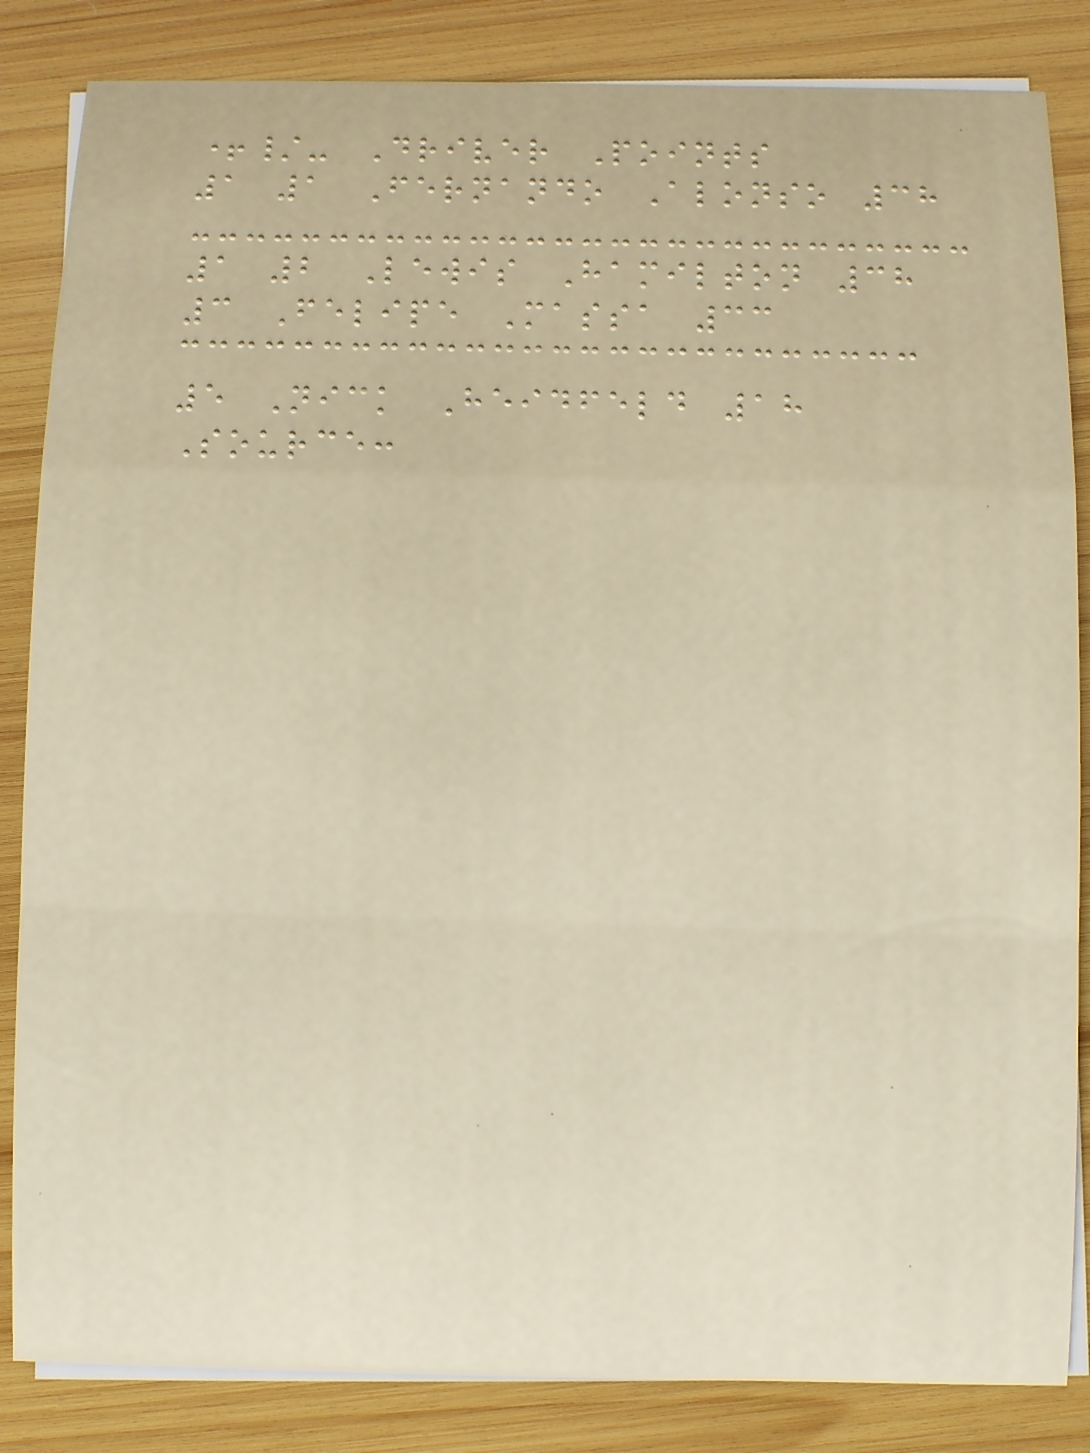+/- Driver Points
1 1 Fernando Alonso 38
1 2 Lewis Hamilton 38
3 Felipe Massa 33
5 Nick Heidfeld 18
Source:
